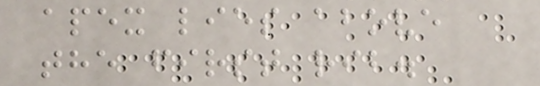apex lies above
the first rib.
